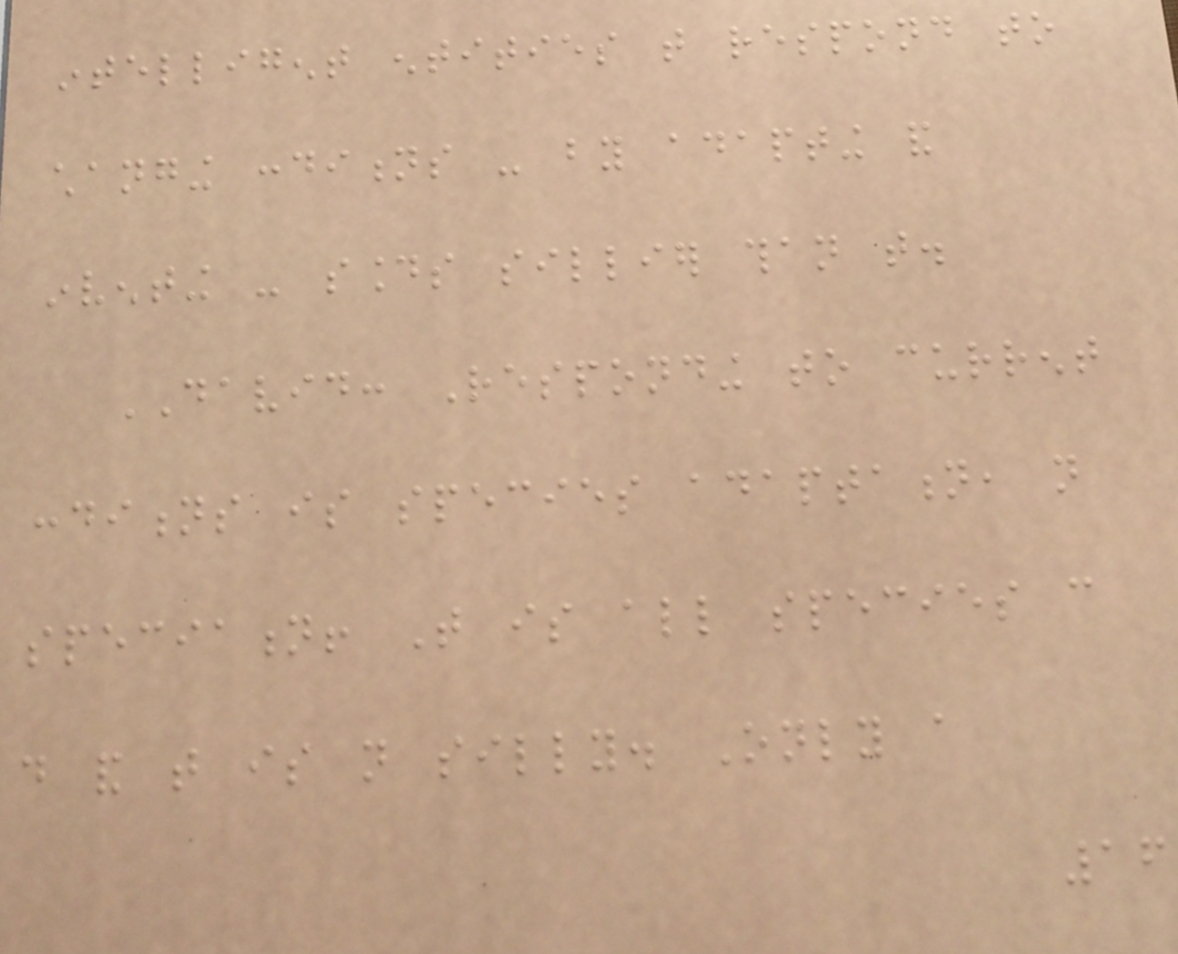intelligent entities that respond to
changing conditions - by adapting and
inventing - sounds sillier than that.
DAVID: Responding to current
conditions is species adaptation, not
speciation! That is all species can
do and that is not silly. Only a
16
